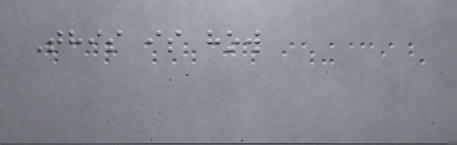This is how
